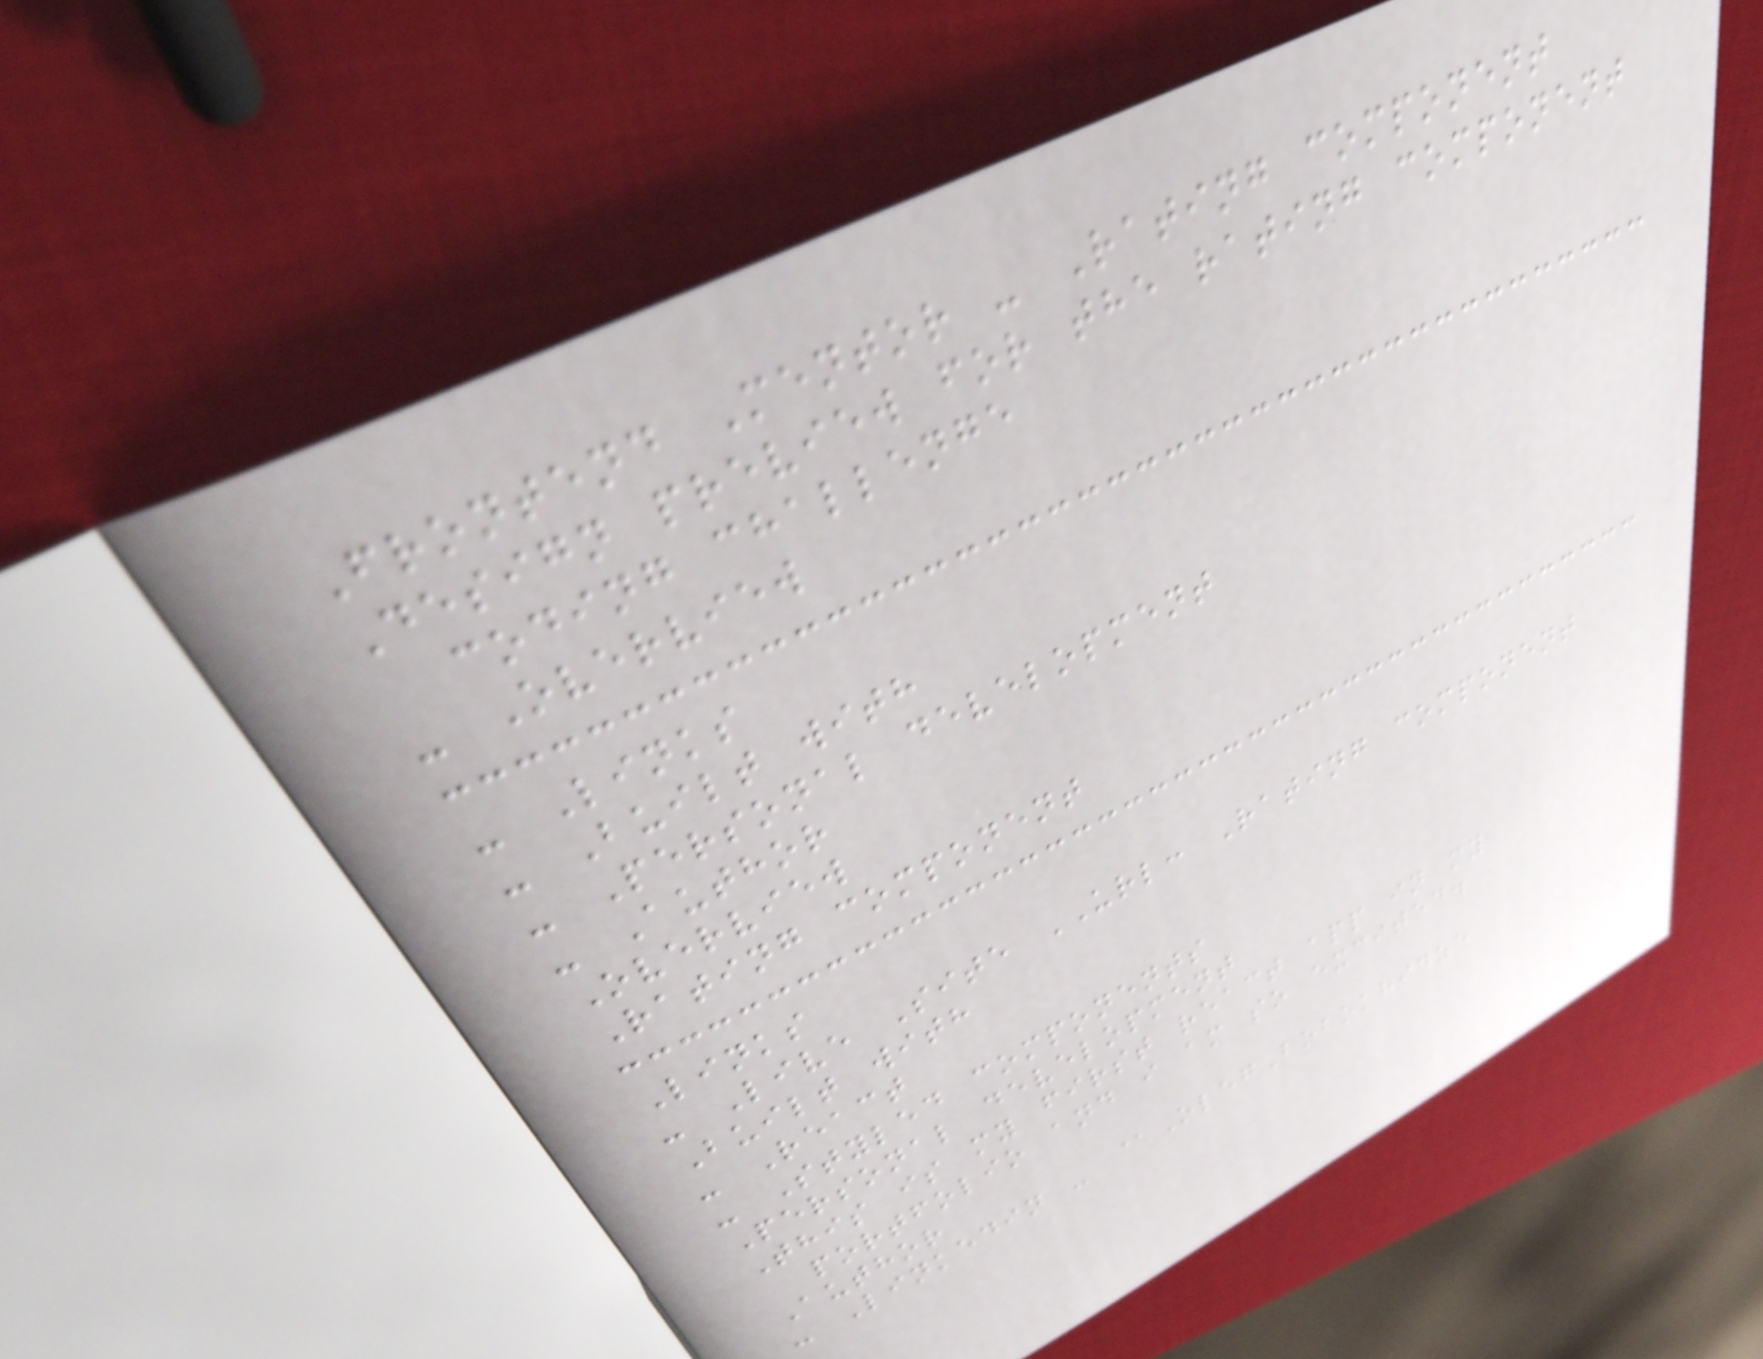Frontend Mentor - Rating component
Design preview for the rating component
coding challenge
- Overview
- Links
- Built with
- Personal development
- Author
Overview
Rating component
Links
- Live Site URL: Rating component
Built with
- React
- Styled components
Personal development
This is my first react app in my
portfolio and i am so excited.
Author
- Linkedin - @OlegBobokhidze
